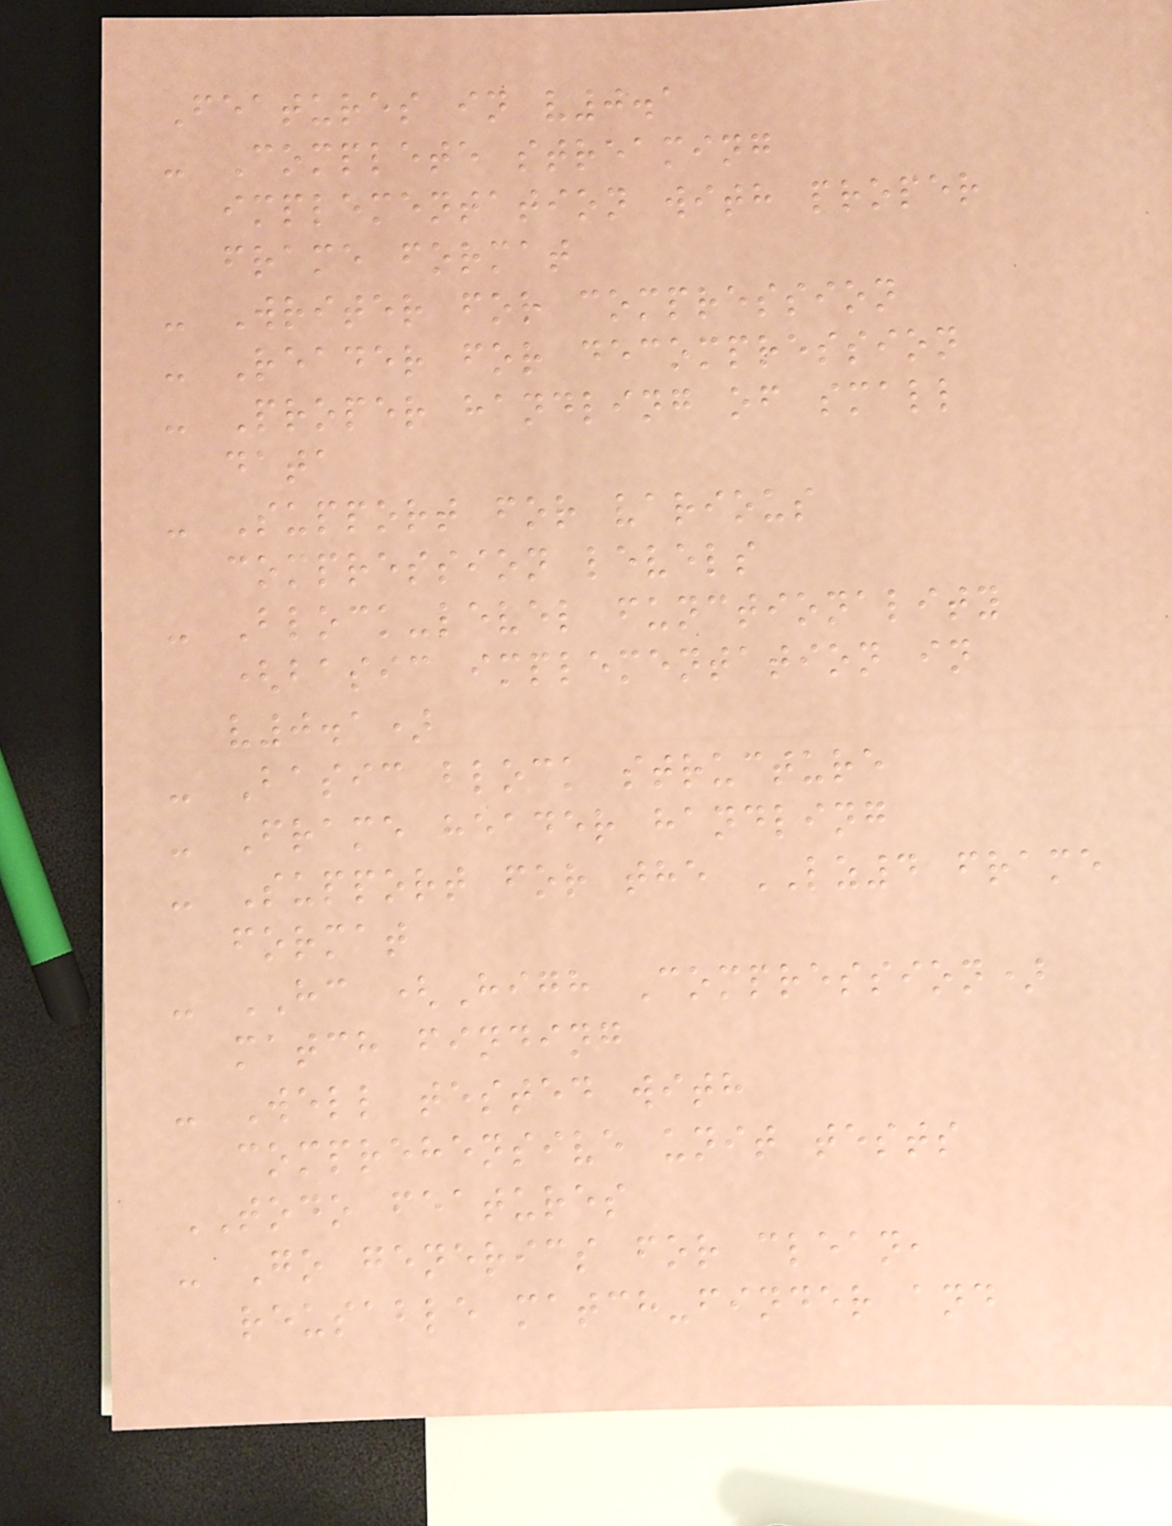Features in v0.1
- Complete streaming
implementation with proper
frame format
- Writer for compression
- Reader for decompression
- Proper handling of small
data
- Support for various
compression levels
- Block-level functionality
(basic implementation in
v0.1)
- Basic block structure
- Frame header handling
- Support for the LZ4 frame
format
- HC (High Compression)
match finding
- Well tested with
comprehensive unit tests
TODO features
- Go generics for clean,
reusable match-finder and
